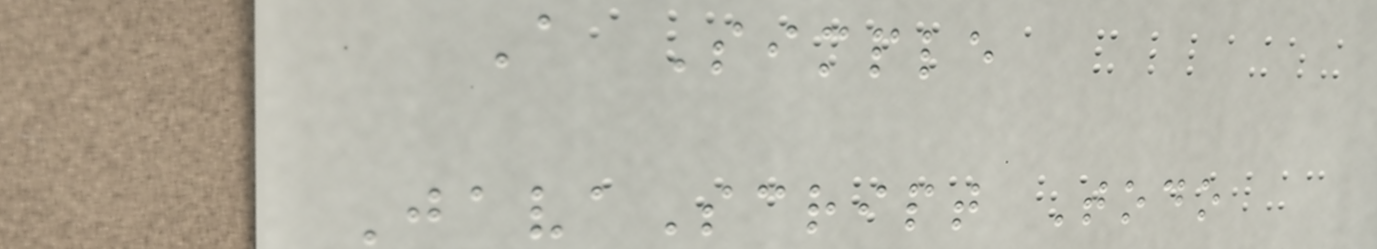A Simple
JavaScript Todo
